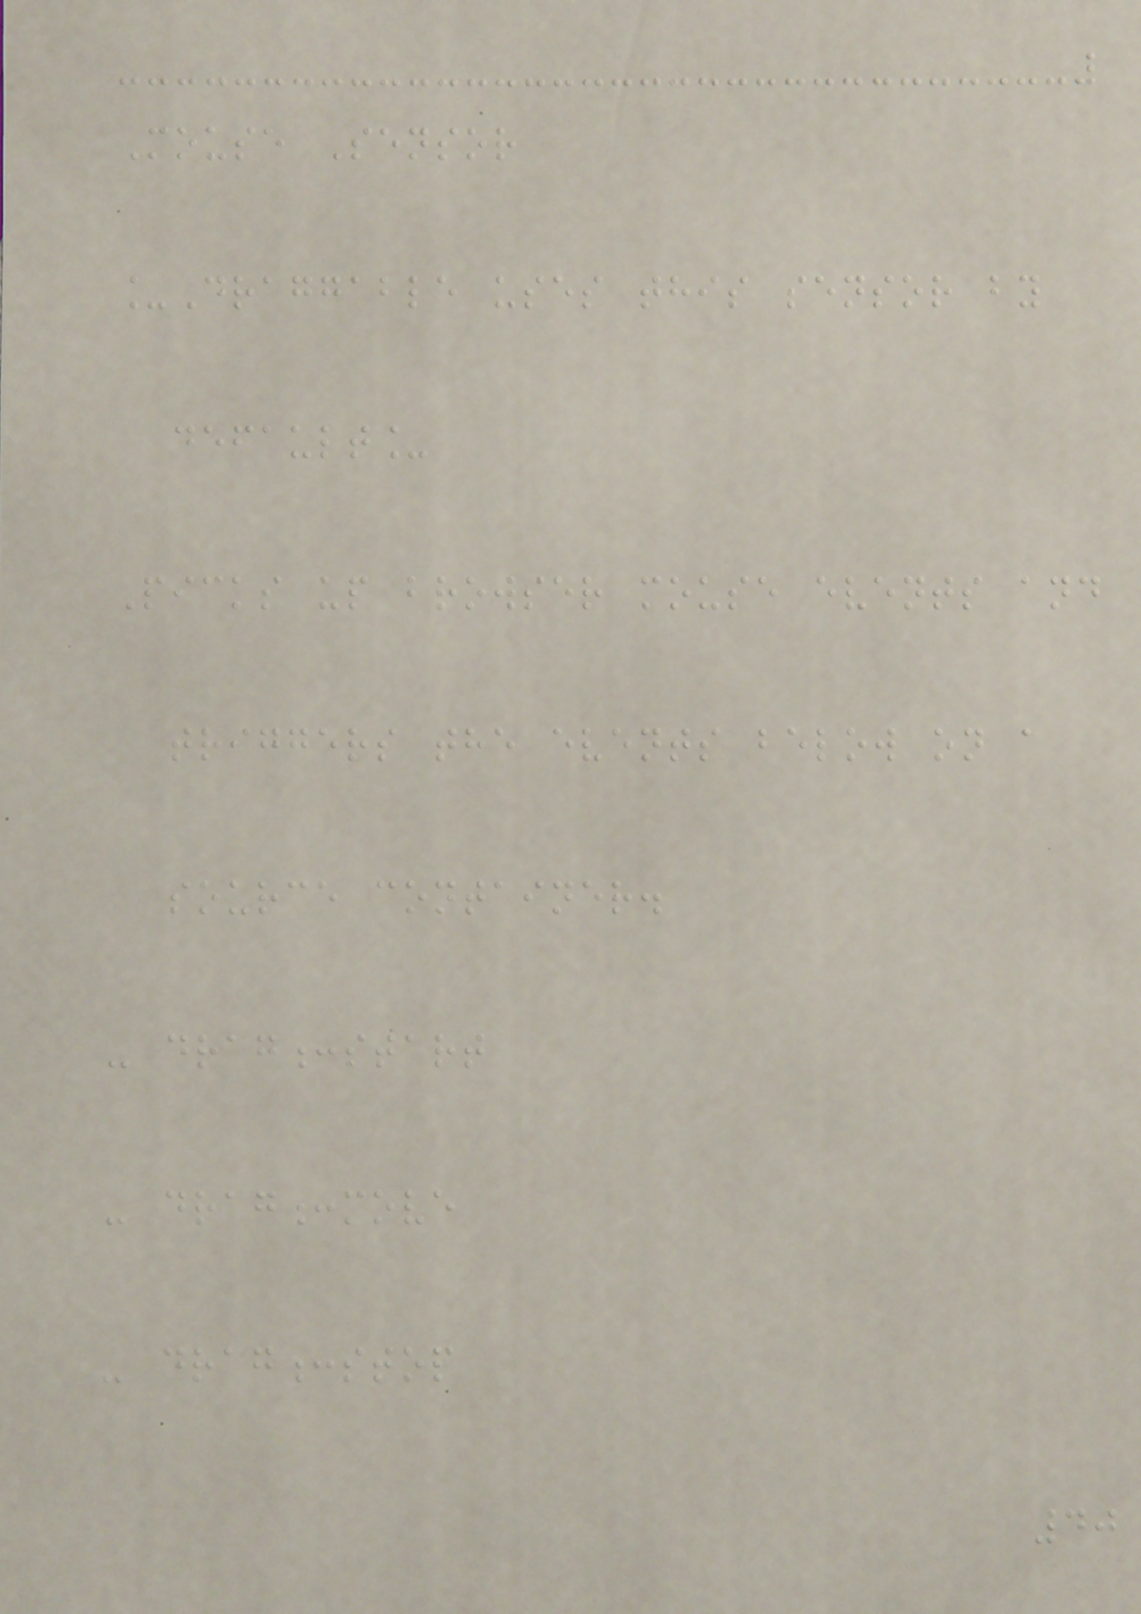Mouse Sensor
_Draggable uses this sensor by
default_
Picks up browser mouse events and
triggers the events below on a
source container.
- drag:start
- drag:move
- drag:stop
40
